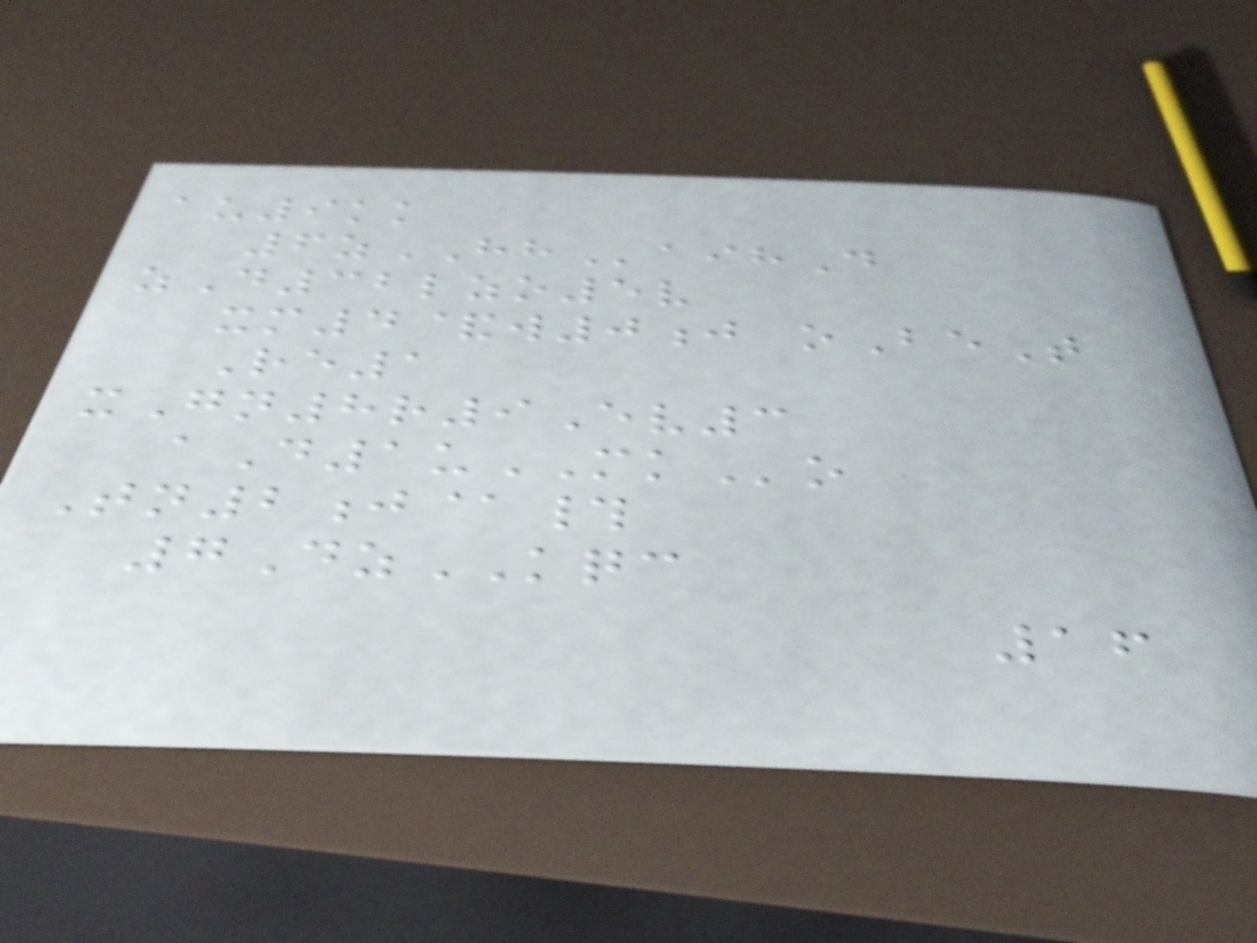au9kk
6zHHaihD
zD32lzo5v
xm4&w0j oBeT
Re1
xGn8r9Ev3
aD1uMKo
Tn2j@#
7DzKQC
16
